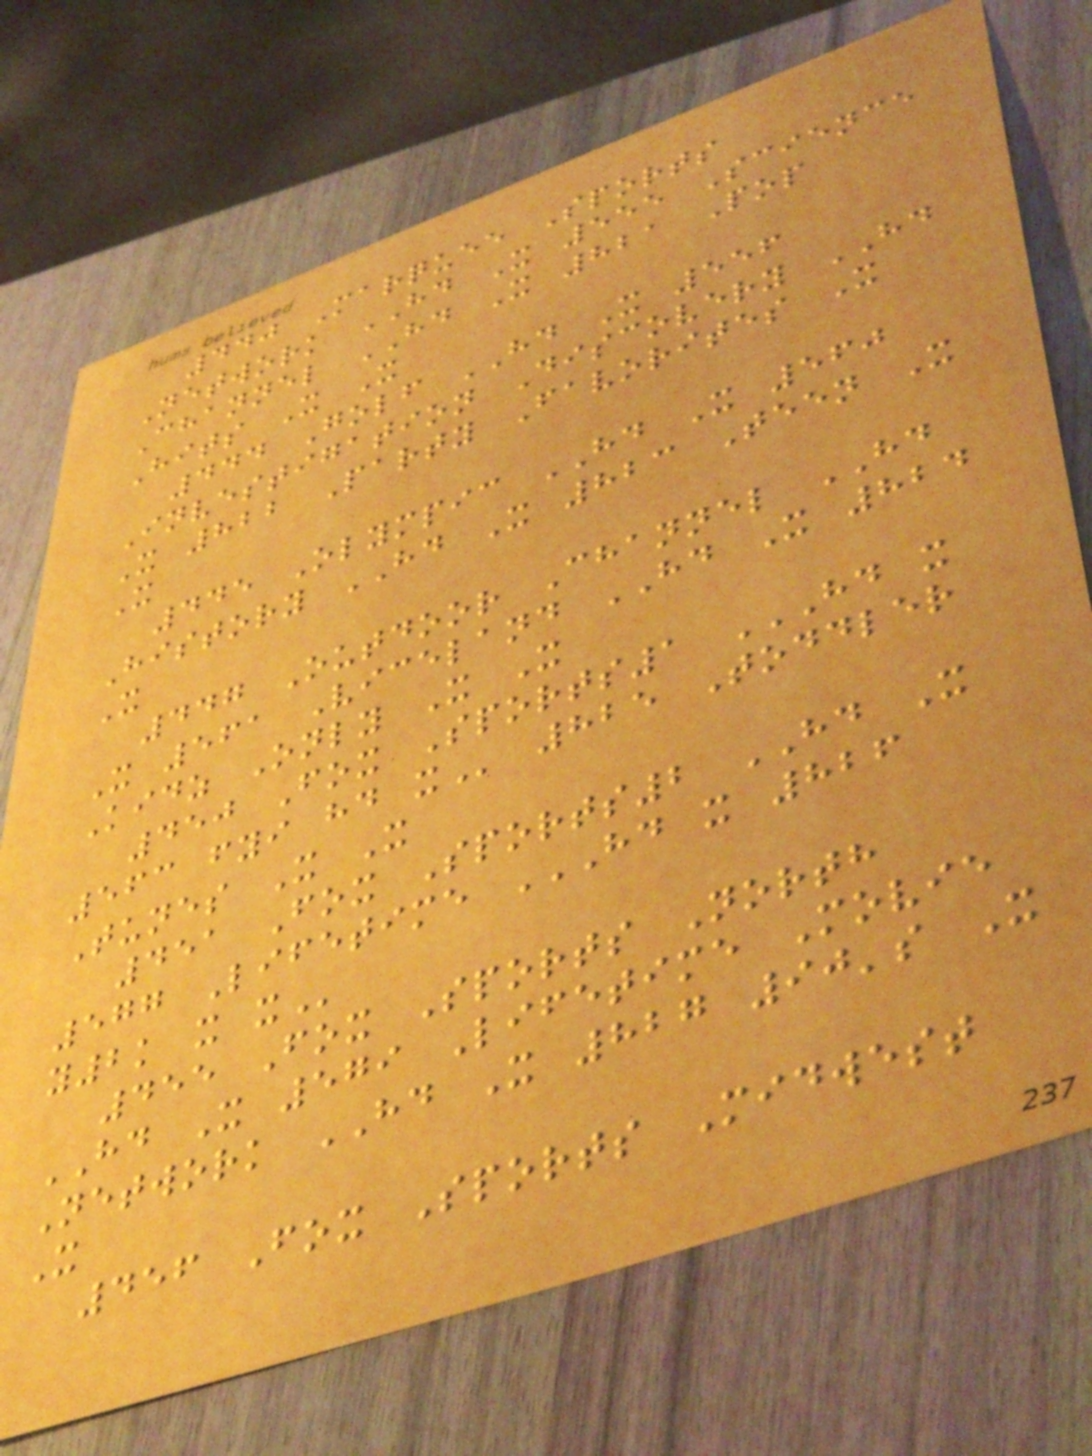440 Marquee Sports
Network HD X 555 Science
Channel HD X 821 Pop
Hits X X
444 Golf HD X 556
Investigation Discovery HD
X 822 Party Favorites X
X
445 Olympic HD X 560
History HD X 823 Teen X
X
447 Outdoor Channel HD
X 561 Viceland HD X 824
Kidz Only X X
450 Fox Sports1 HD X
563 FYI HD X 825 Toddler
Tunes X X
451 Fox Sports2 HD X
577 Lifetime HD X 826
Y2K X X
455 Fox Sports North
HD X 579 Lifetime Movie
Network HD X 827 90's X
X
456 Fox Sports Midwest
